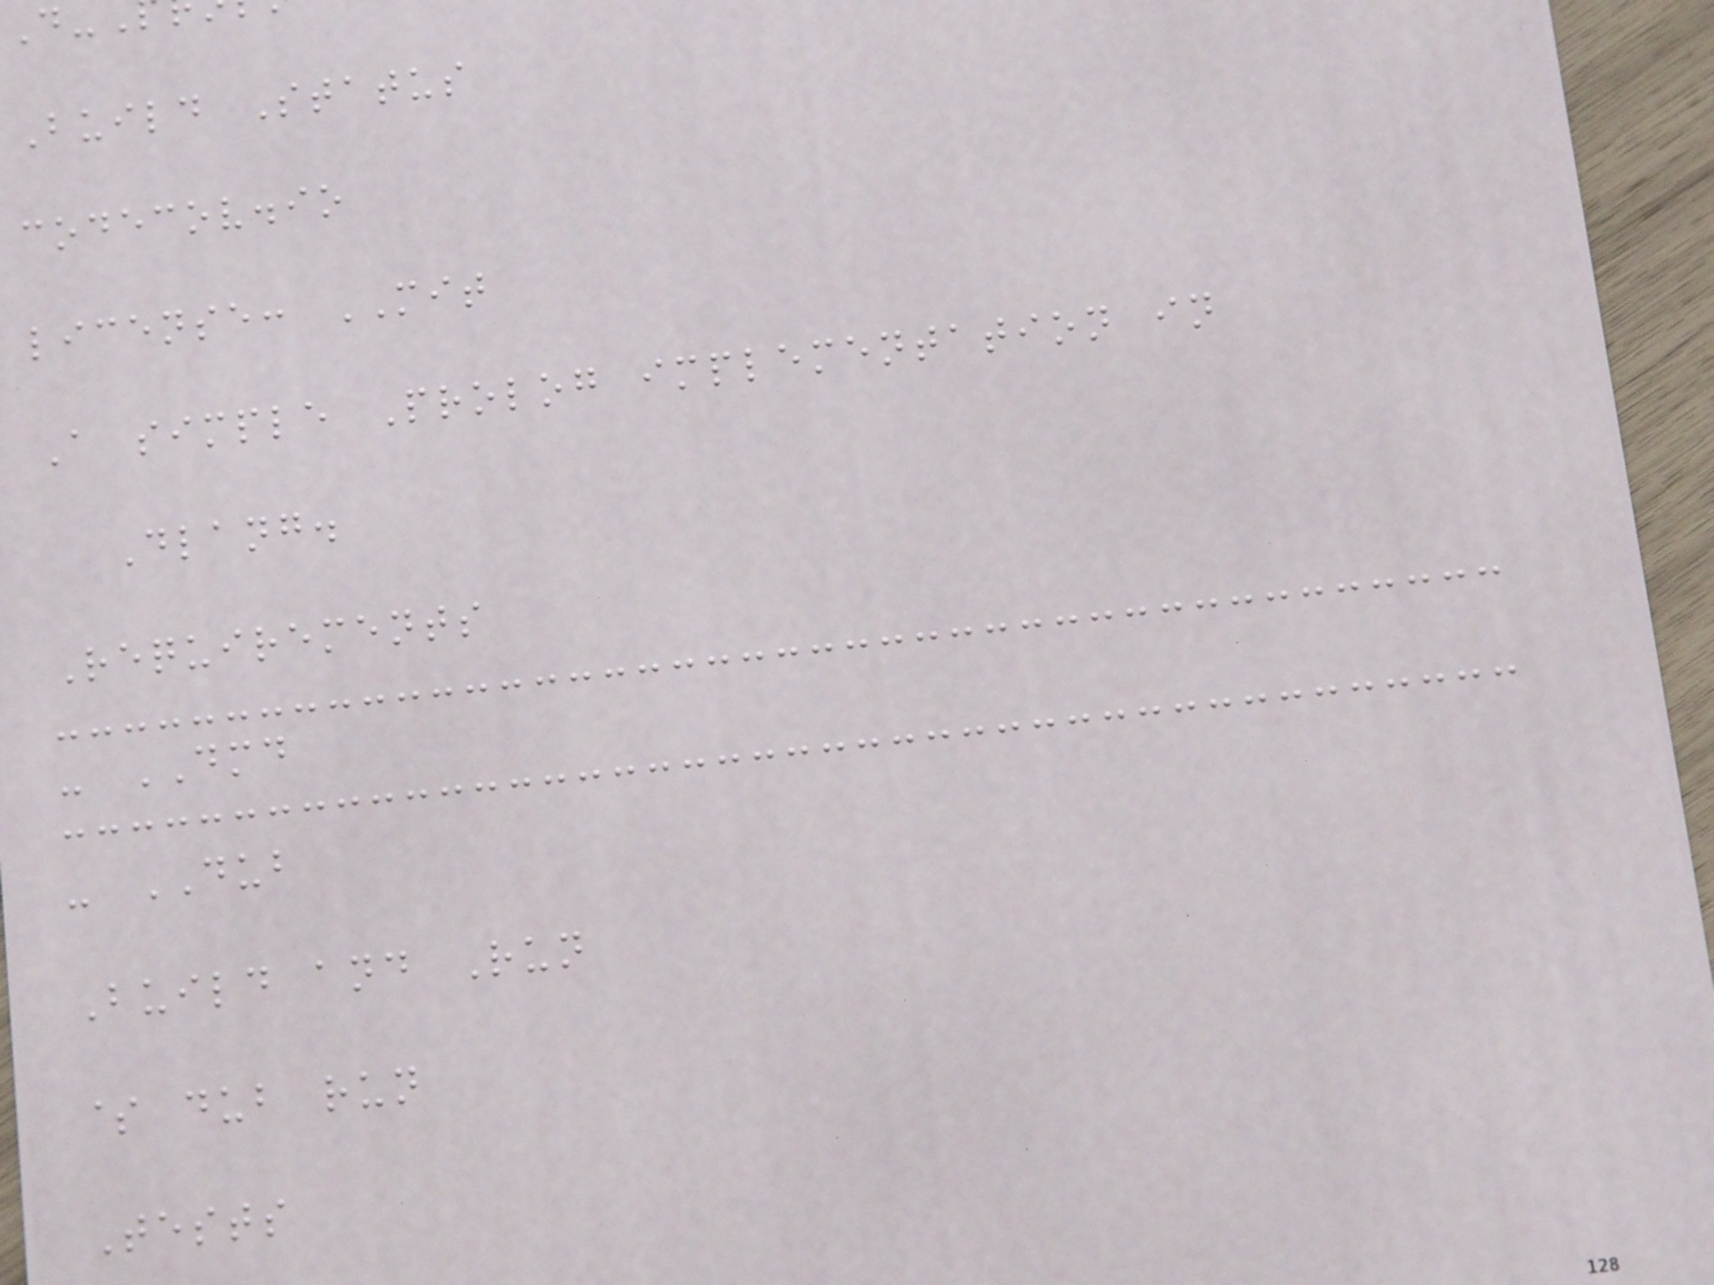Build Status
codecov.io
license: MIT
A simple Prolog implementation in
Dlang.
Requirements
- DMD
- DUB
Build and Run
$ dub run
Tests
